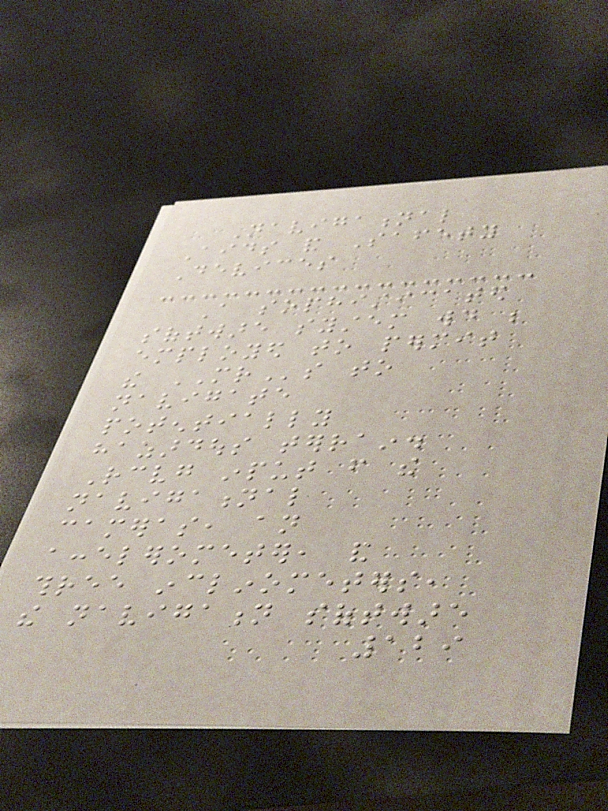Navigational
Aids and Safety
Devices
A sophisticated
software system would be
employed to permit
the MRs to
navigate
potentially
hazardous terrain.
Receiving input from the
navigational
cameras, an
accelerometer, and
three inclinometers,
the navigation software
129
